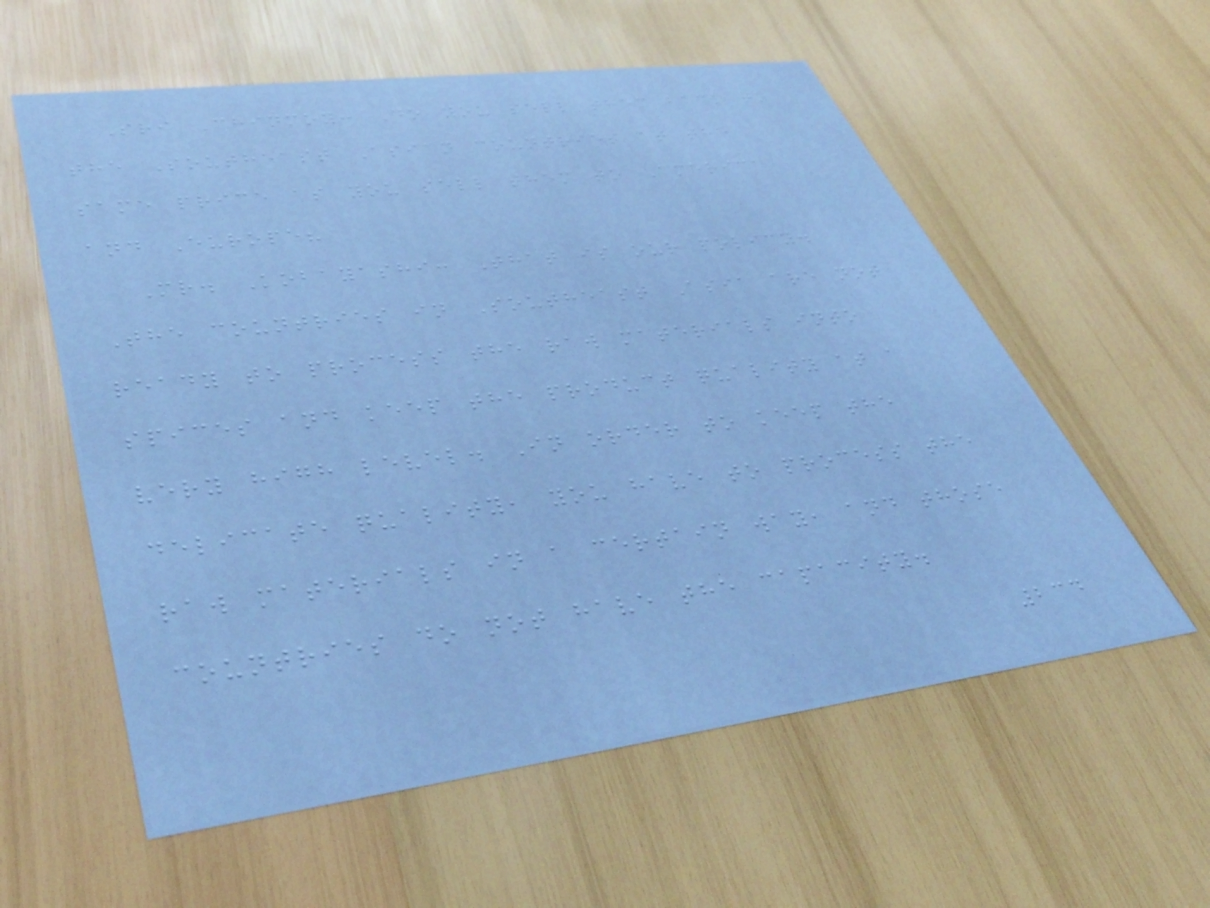Sri Chinmoy: Do you sell them back to
the Southeast Asian countries at the
same price as you sell them to America
and Europe?
Mr. Kobayashi: That is our policy.
The countries in Southeast Asia are not
ready to process the raw materials into
spices and keep the product quality at a
very high level. In order to keep the
delicate quality, you have to process the
raw materials in a certain way, and those
countries do not have the capacity.
234
